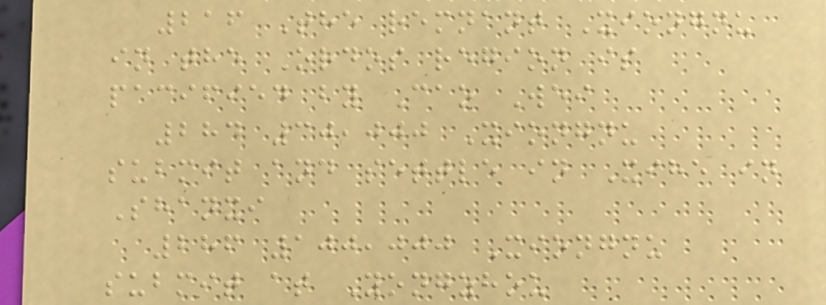216 The remnant Xiongnu
in the Ordos region is
pacified by Cao Wei
284 30,000 Xiongnu
submit and settle in Xihe in
Shanxi
286 100,000 Xiongnu
submit at Yongzhou
